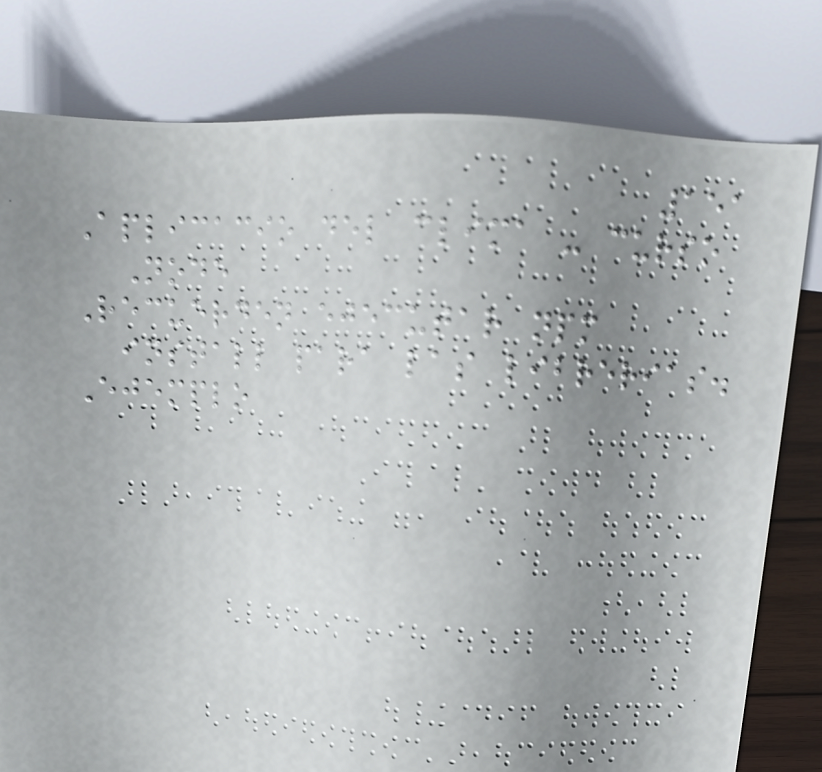151
Aplicacio del clima - curso
Node
Recuerden ejecutar npm
install para las librerias.
Ejemplo
